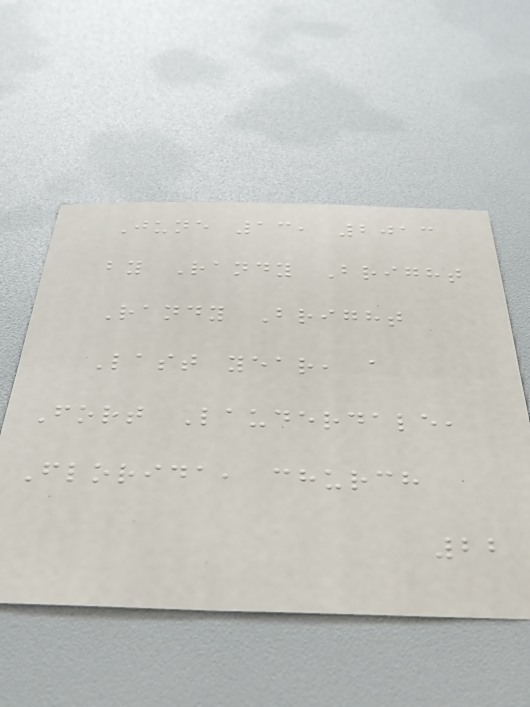June 13, 2013
by Randy Bright
Randy Bright
Last year, a
Fort Lauderdale,
Florida, church
22
